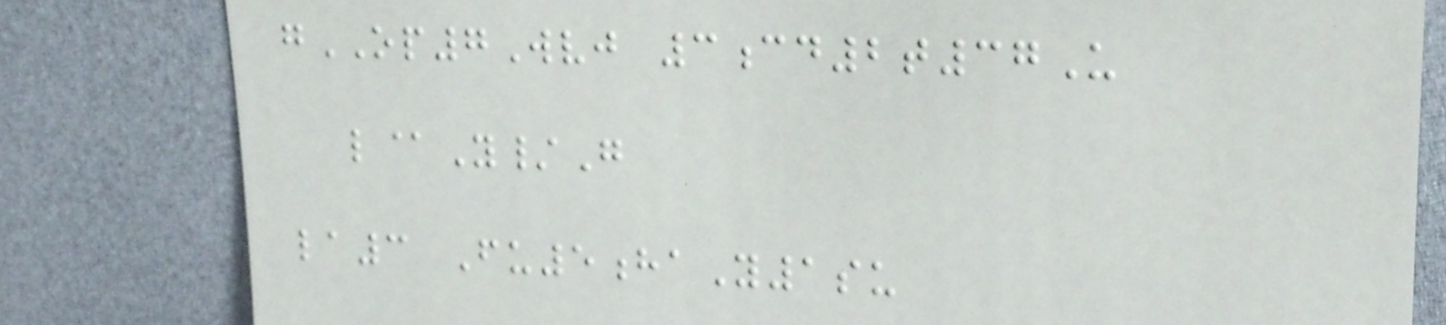gOP7Wvj 3cd2t37U
l@Y/G
la3 Fu5haY1su
